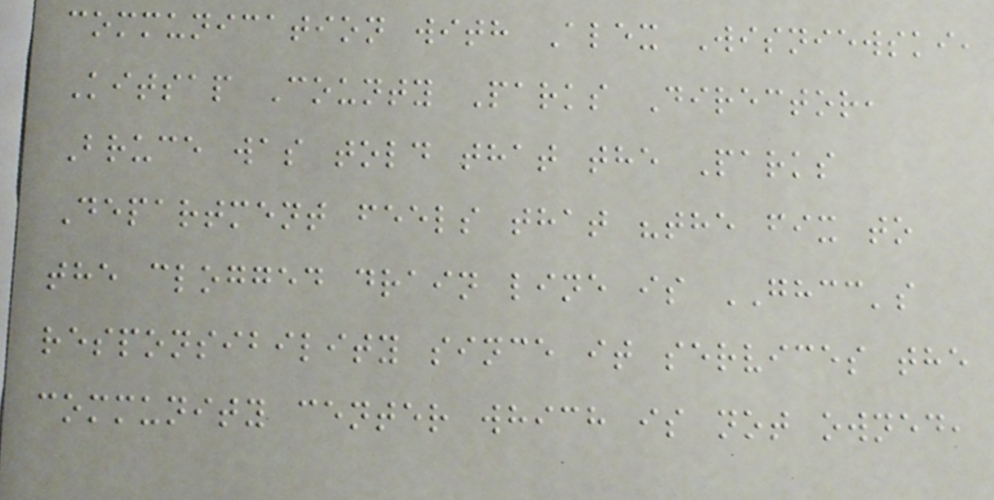communication with Alex Wisniewski,
Kitsap County Parks Director,
Bruce was told that the Parks
Department feels that "the fix to
the clogged drain line is GHCC's
responsibility since it services the
community center which is not owned,
